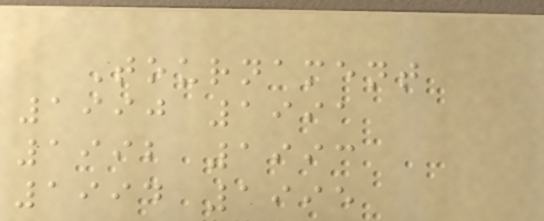Tournament
1990 1991
1992 1993
1994 1995
